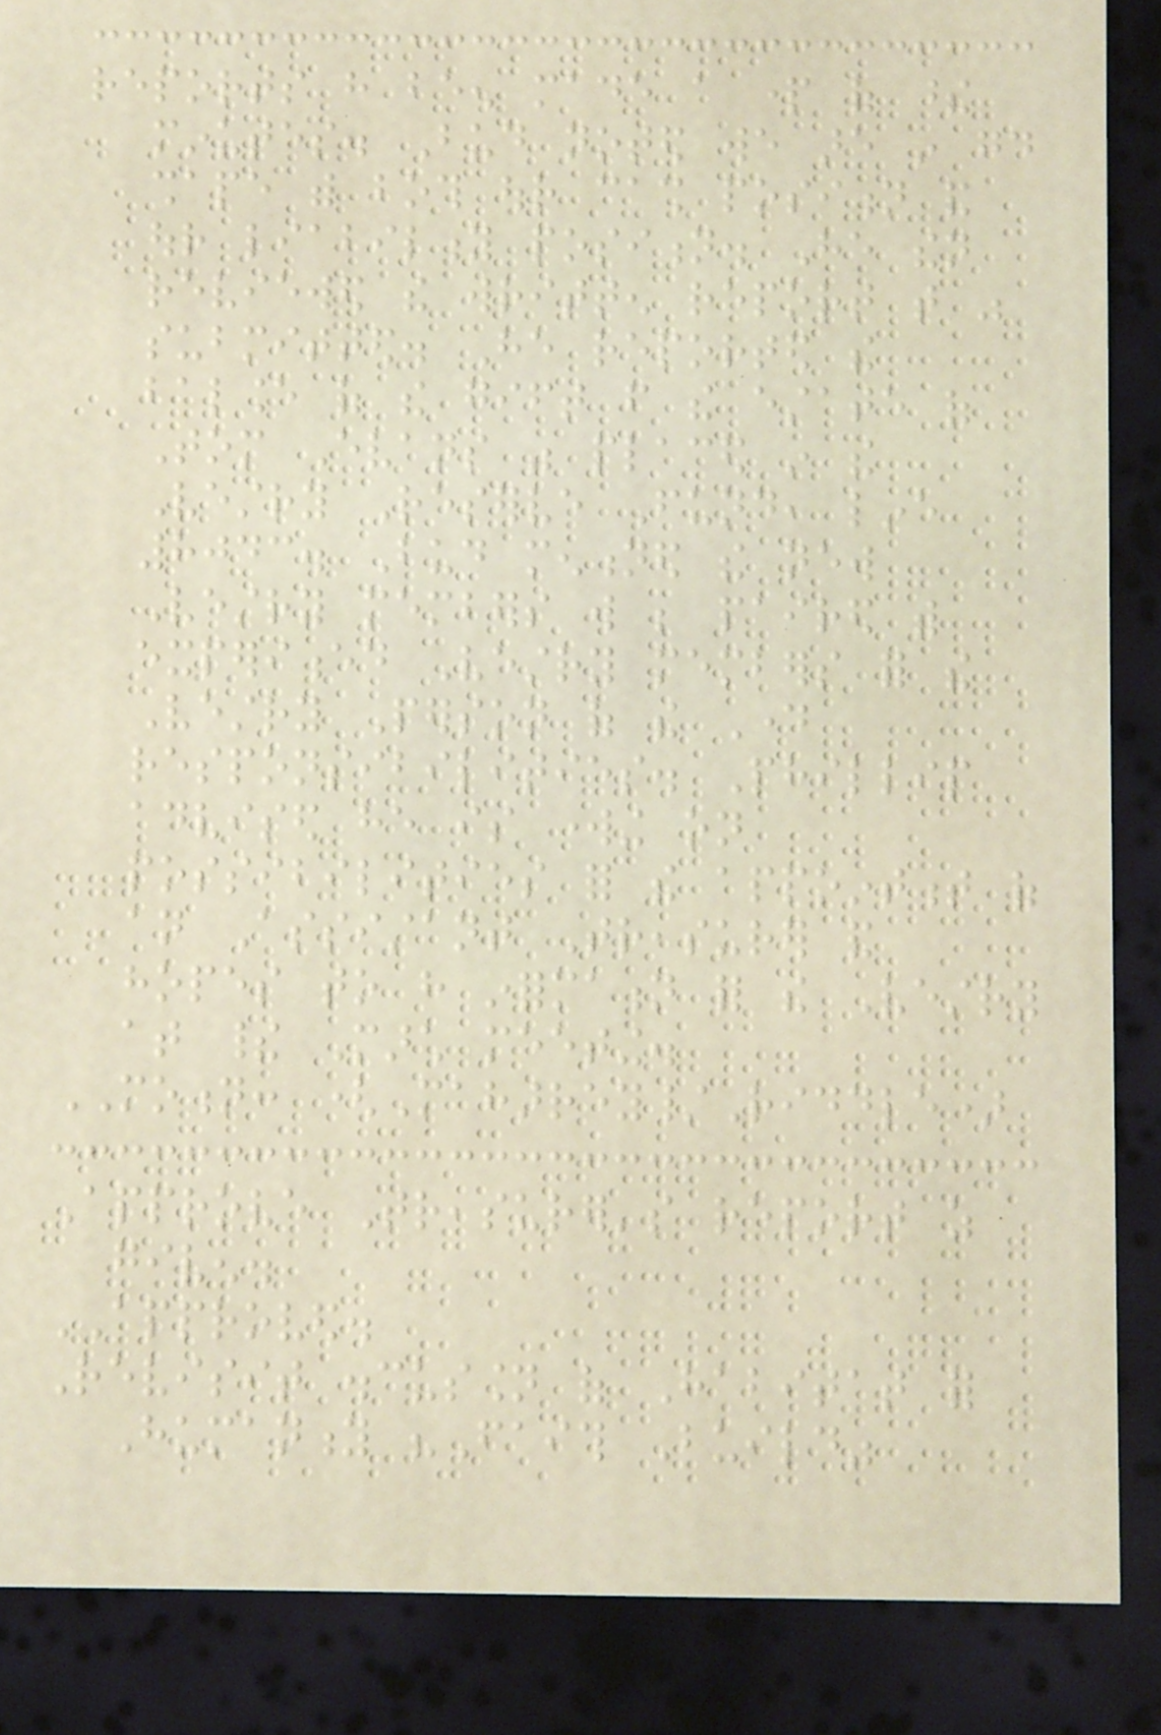reports have been made a part of these
minutes. Bud noted we are in good
shape with both our cash position and
our liability position. He then
reviewed the written report that was
submitted. He reported the
balance of the gift from the estate of
Tom Evans was placed in the
Vestry Reserve Fund, line
8043. Bud mentioned the new
Vestry members will be paired with
experienced Vestry members for the
Vestry Person of the Day
responsibilities. Phillip
advised he is working on
possibilities for the appointment of
an Assistant Treasurer and
hopes to have information for the Vestry
at their March meeting.
MOTION: (Maharrey/Riddle)
Approve Treasurer's report as
given.
APPROVED.
Revisit discussion of Habitat for
Humanity "Faith Build"
